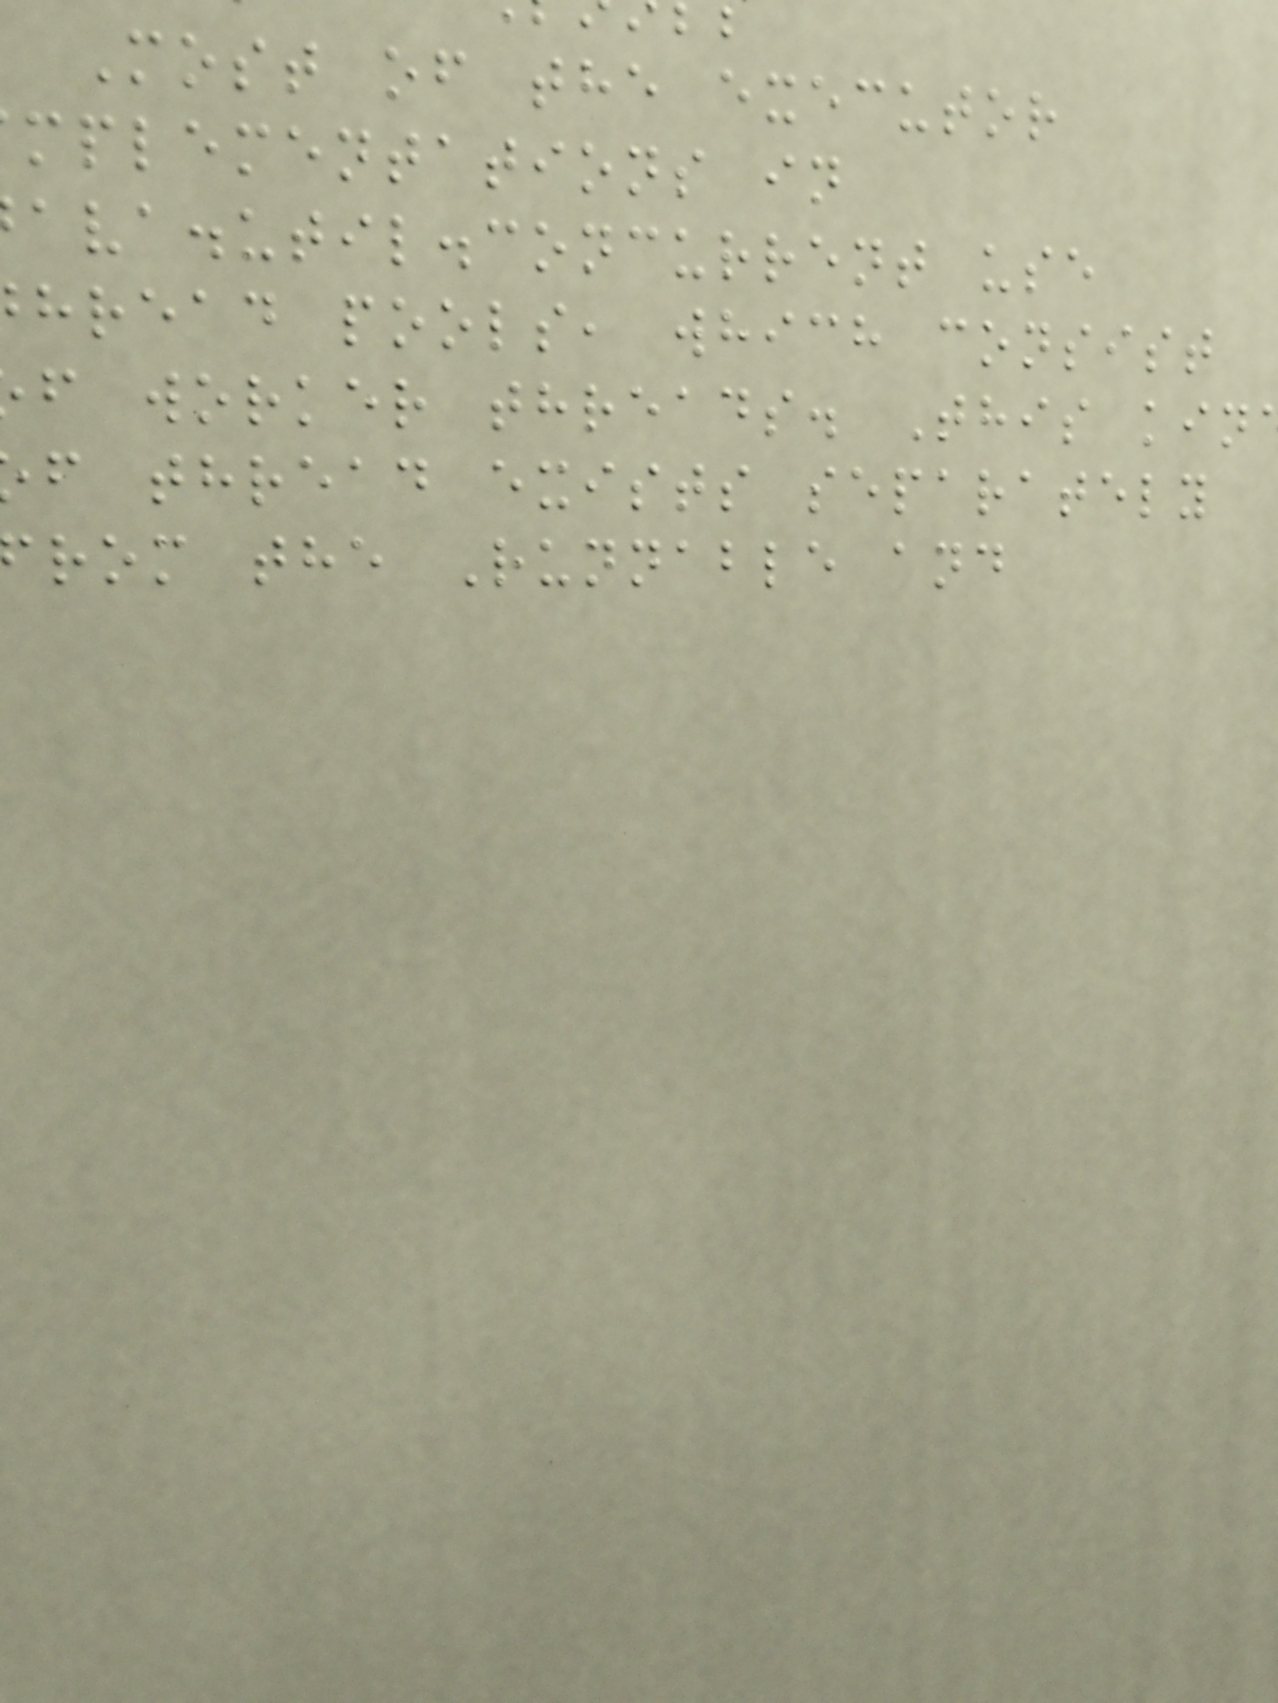Most of the executor
mplementations in
ava.util.concurrent use
hread pools, which consist
f worker threads. This kin
f thread exists separately
rom the Runnable and
